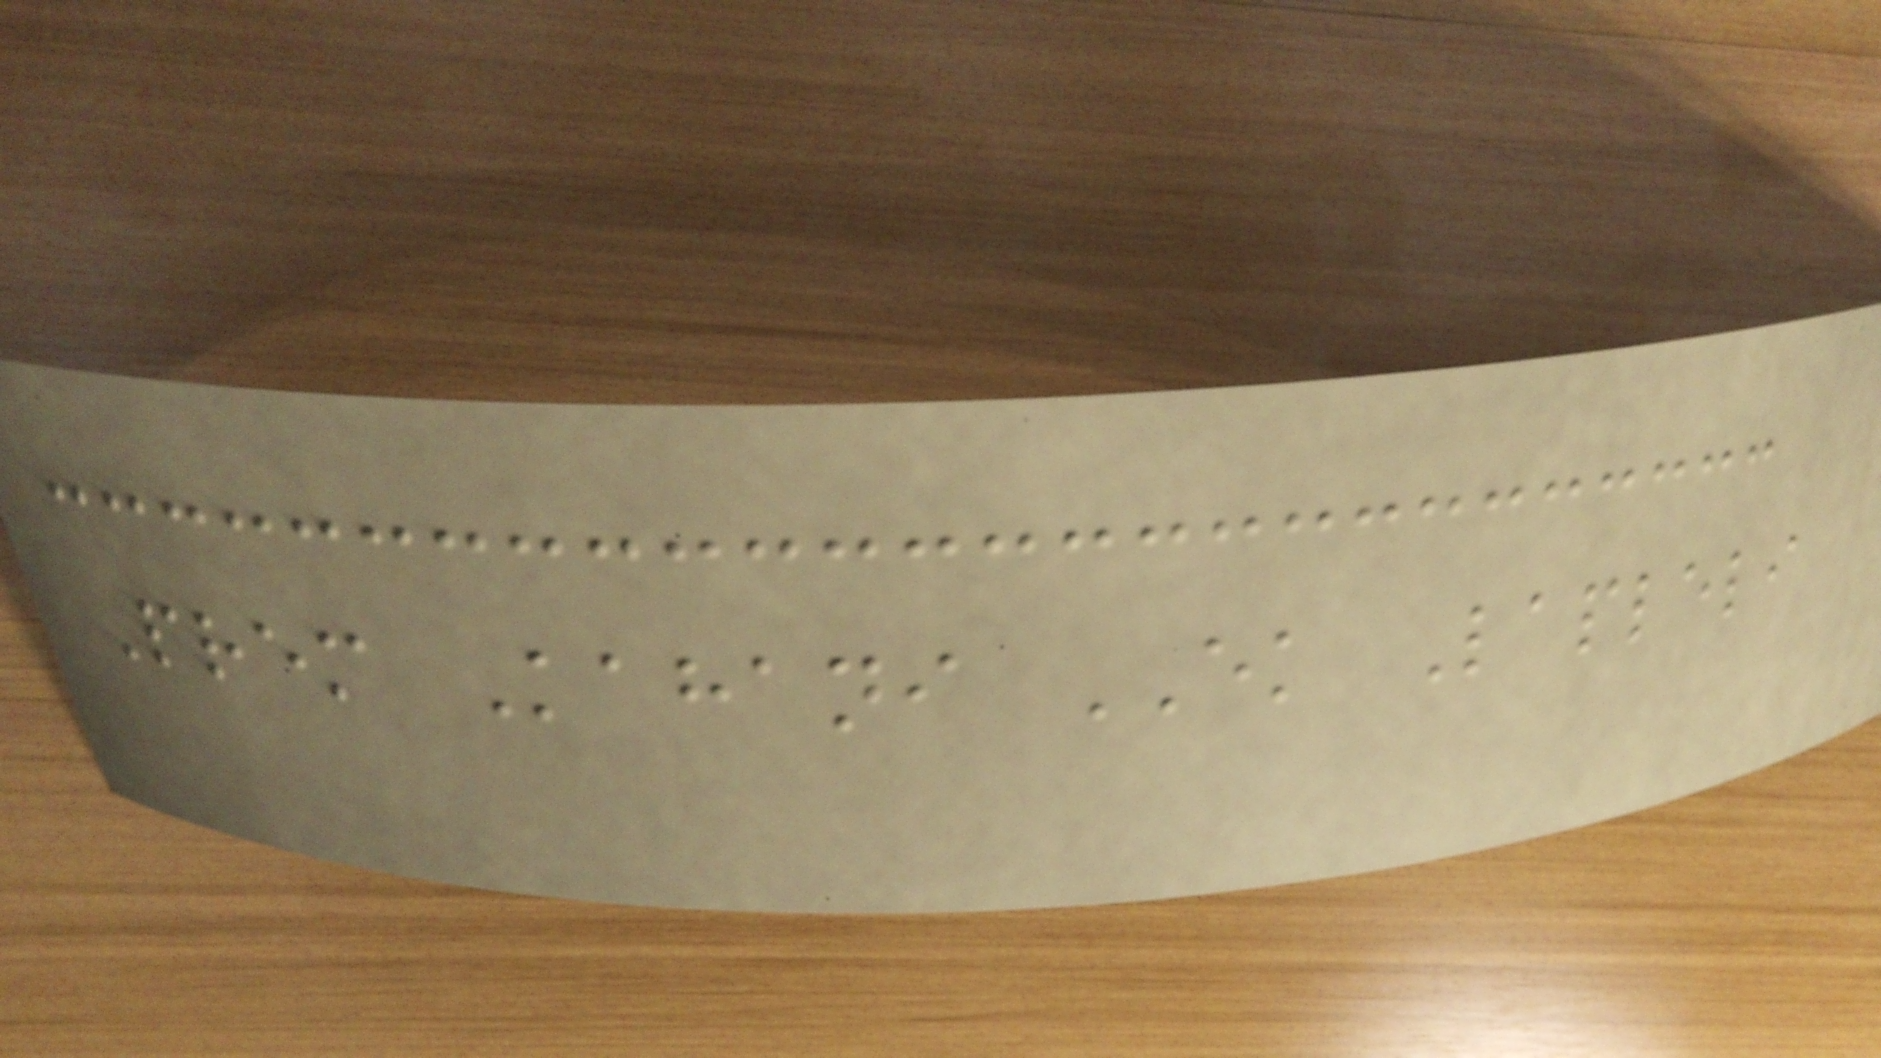Prem Kahani EK Lapleli
